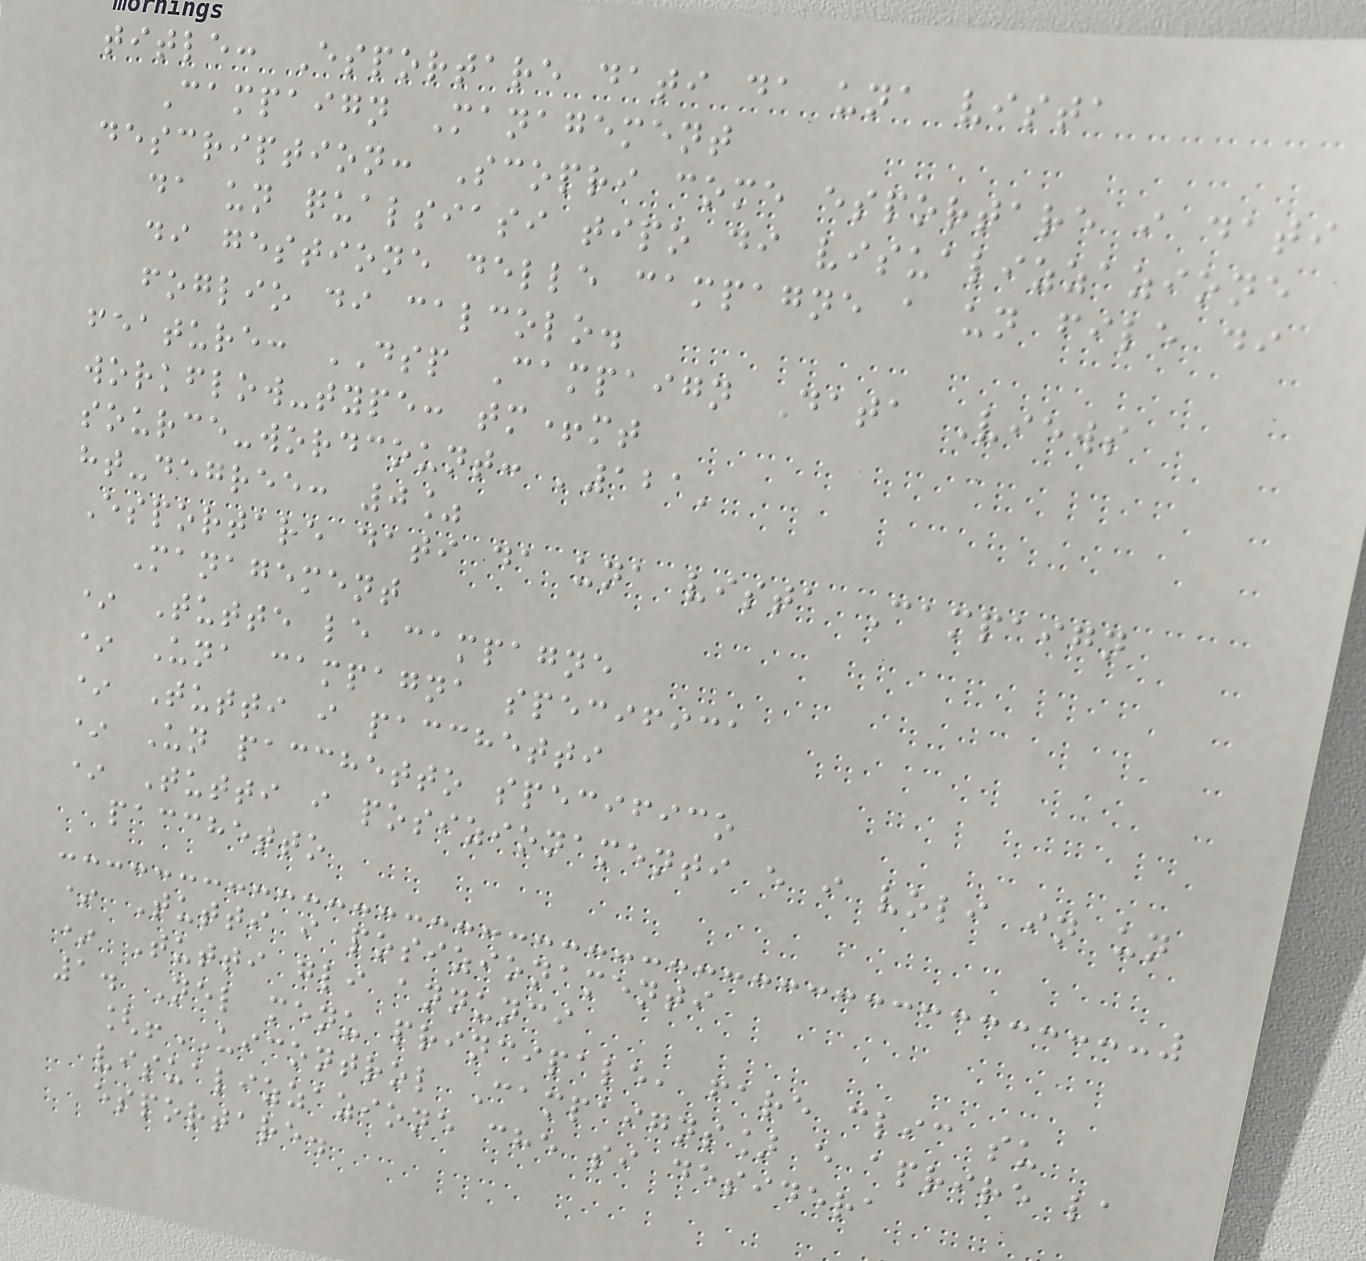title: Esportare dati da una vista
Campaign Management
description: Scopri come esportare i dati
da un qualsiasi tipo di visualizzazione
di gestione delle campagne a un file di
foglio di calcolo.
feature: DSP Campaign Data Views
workflow-type: tm+mt
source-wordcount: '121'
ht-degree: 0%
Esportare dati da una vista Campaign
Management
* Tutte le campagne
* Una campagna specifica
* Tutti i pacchetti
* Un pacchetto specifico
* Tutti i posizionamenti e i voli in un
pacchetto
* Tutti i posizionamenti
* Tutti gli annunci
1. Nel menu principale, fare clic su
[!UICONTROL Campaigns] e aprire la
visualizzazione che si desidera
esportare.
